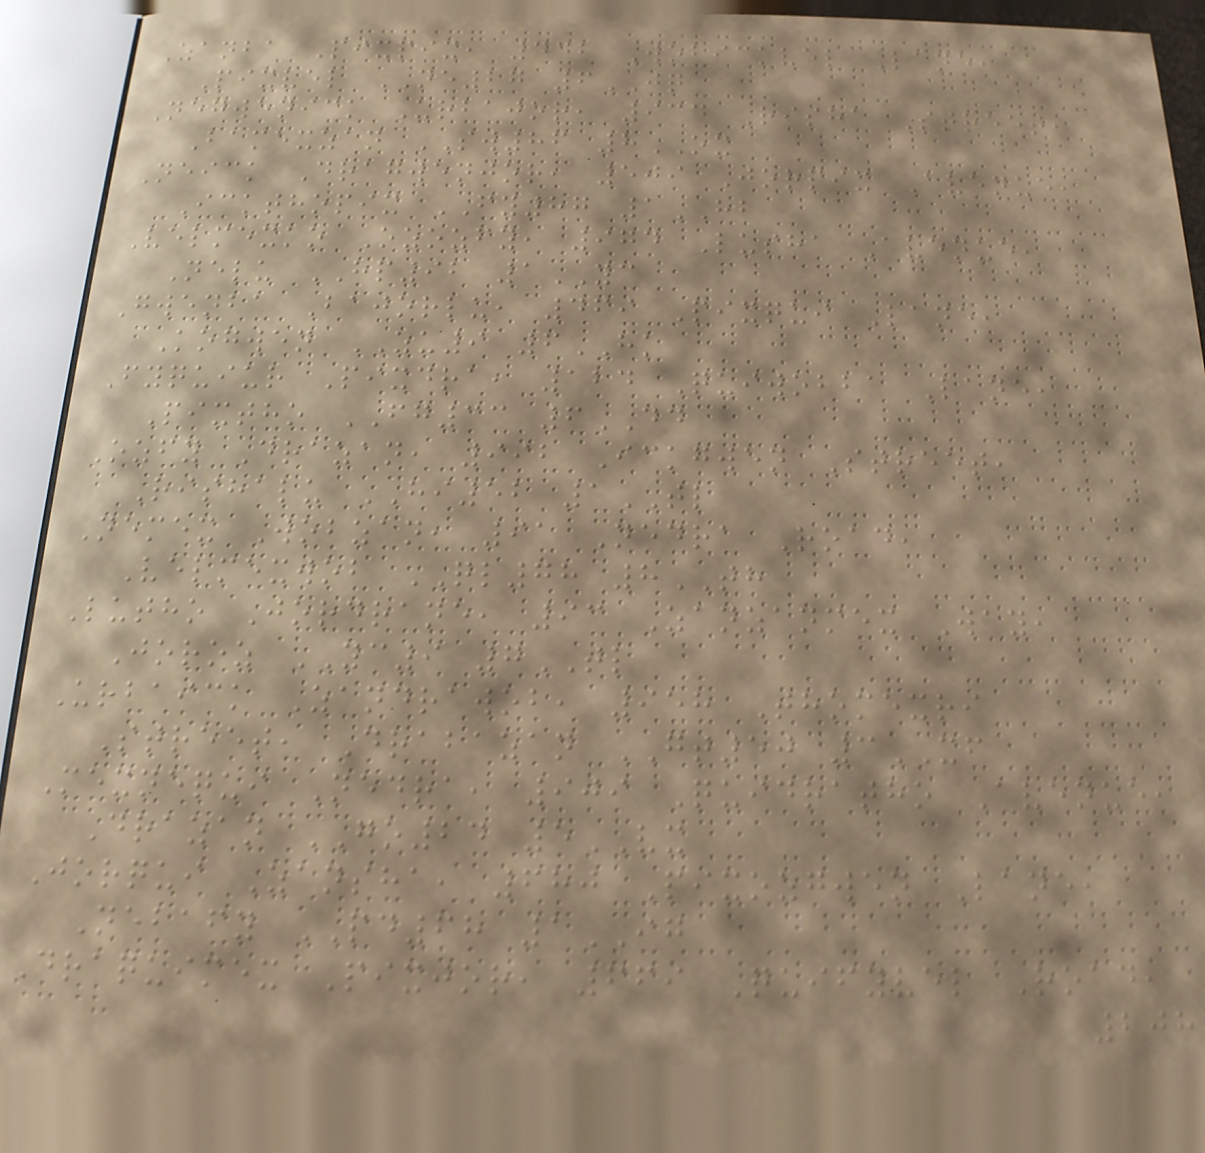Zanba Pixpix, 442 Wobickvel Lane,
Pixvel NE27 6JQ
Negwenick Urbajor, 934 Risha Street,
Bamexzan SW86 8OX
Neick Dragwenjor, 509 Jorpix Avenue,
Ickthopix FY87 1HB
Velmexko Ozozfy, 974 Lusha Avenue,
Nelu HP92 1YC
Gwenba Bajorlu, 469 Pixqui Lane,
Kogwen ZU9 6HK
Fyquiur Pixdra, 124 Quiwobba Lane,
Pixtho FG33 6DD
Ozfy Drazan, 992 Ickgwen Street,
Rishalu HI52 1TL
Nemex Wobzan, 91 Nedra Road,
Velmexwob QL78 8TH
Lutho Jordrane, 93 Zanzanmex Way,
Joroz YC9 7TL
Urbaick Zandrawob, 958 Thomexri
Street, Drabazan GT50 3XF
Mexnequi Nedra, 909 Quidratho Avenue,
Drazan GO24 5VX
Jorqui Zansha, 680 Pixozgwen Lane,
Nebafy PD68 1IG
Draquimex Pixjor, 669 Quifyvel Road,
208
